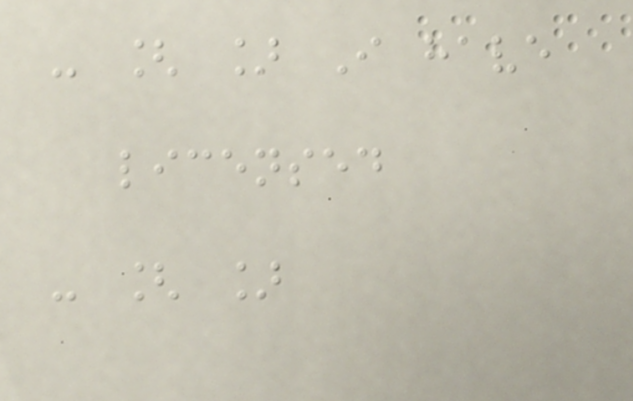- [ ] I have
licensed
- [ ]
